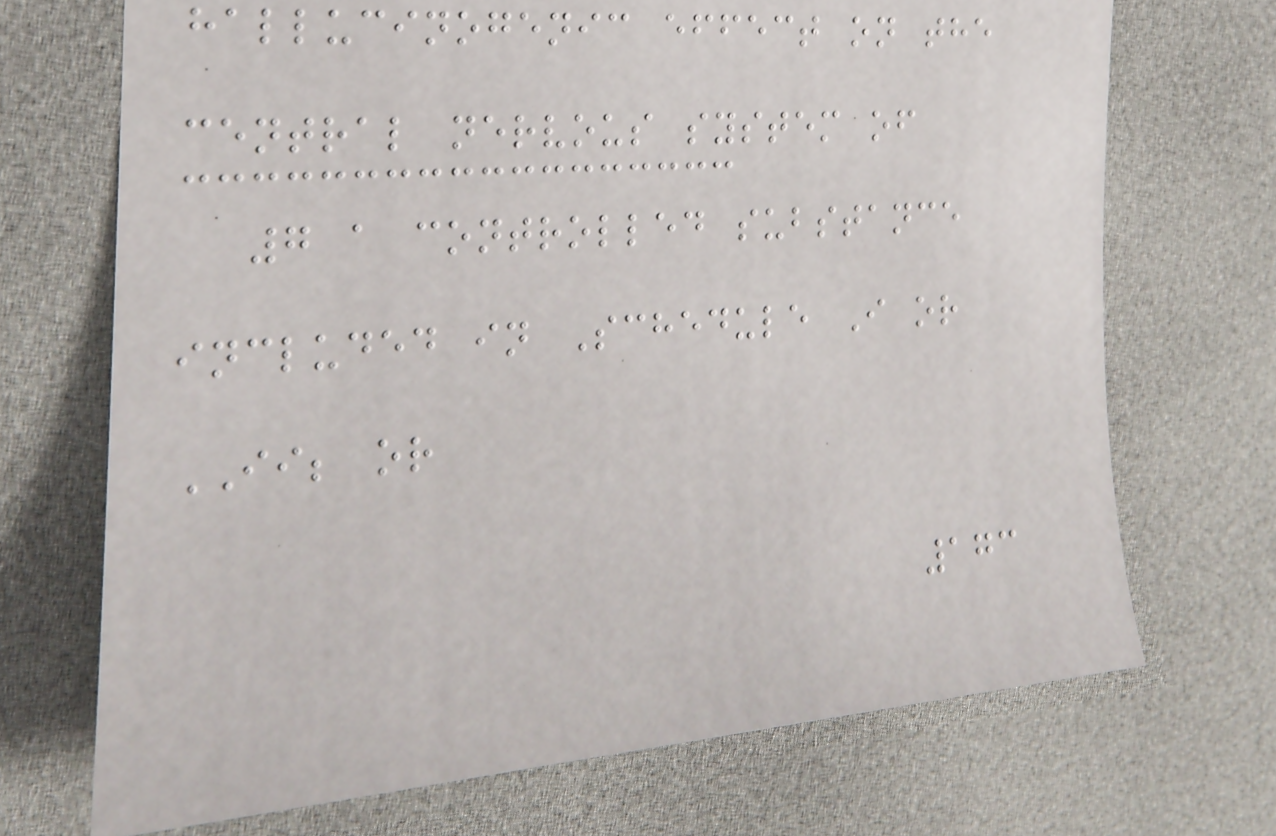hallucinogenic effect on the
central nervous system of
7 a controlled substance
included in Schedule I or
II; or
173
